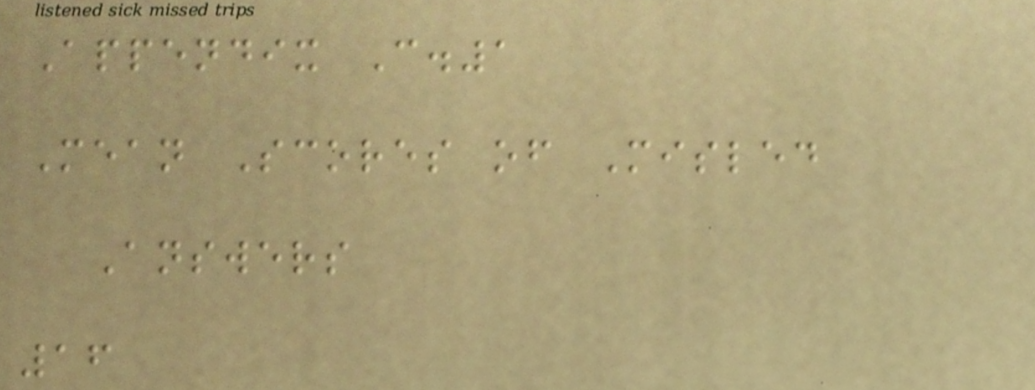Appendix C.1
Mean Scores of Misled
Answers
16
